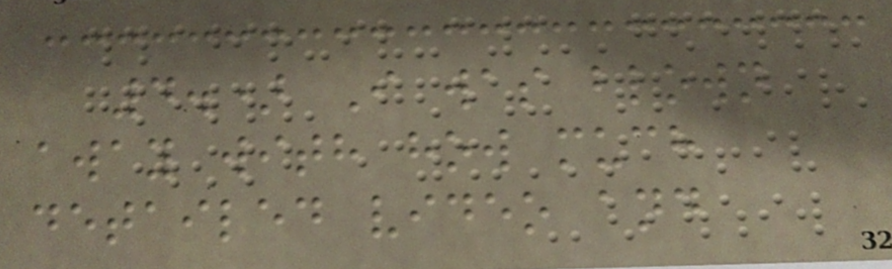4.) I was blown
away with how much
detailed video and
